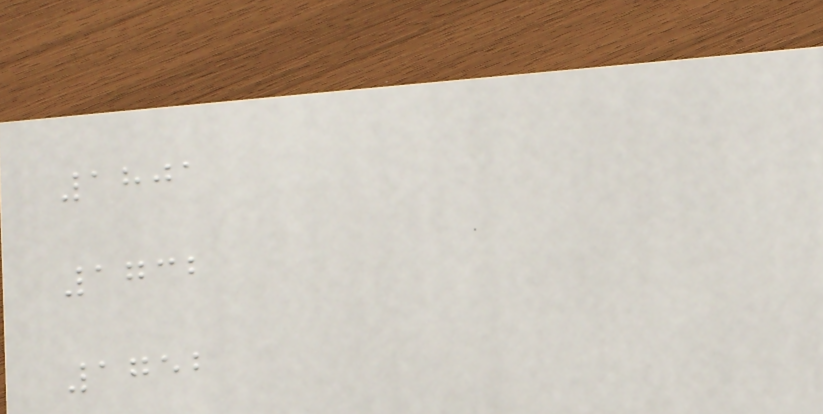1801
1732
1752
